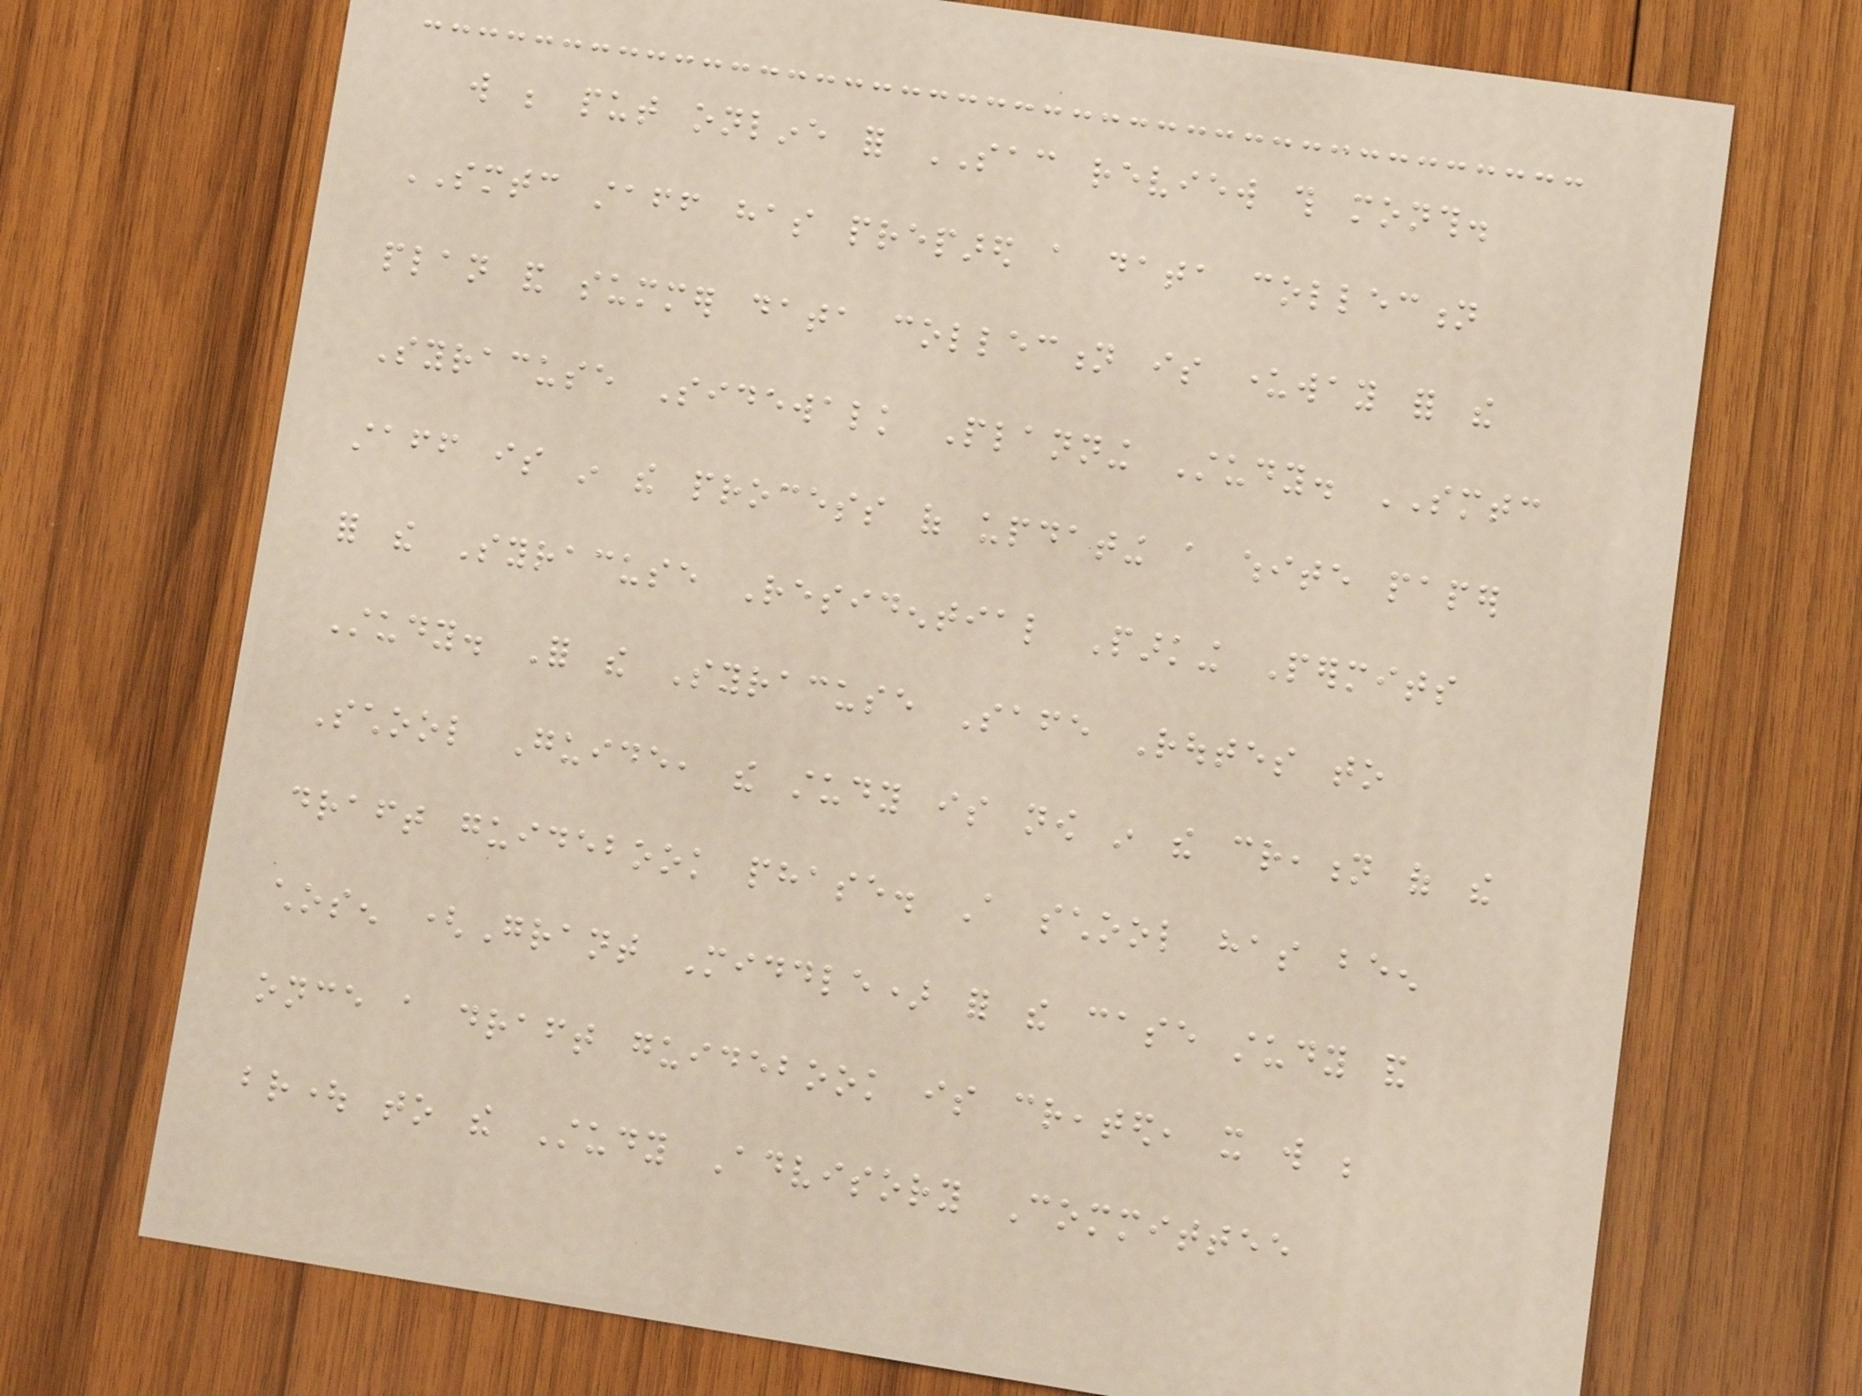will be put online for SAC review this month.
SMTC staff has prepared a data collection
plan and summer data collection is underway for the
Syracuse Sidewalk Planning Study. SMTC
staff is in the process of updating a white paper
for the Syracuse Residential Parking Permits
Study. For the Syracuse Safe Routes to
School Guide, the study is now in the creation of the
draft guidebook phase. A school has been
chosen (Grant Middle) for the case study and
once a draft guidebook is created, it will be
brought to the Study Advisory Committee
